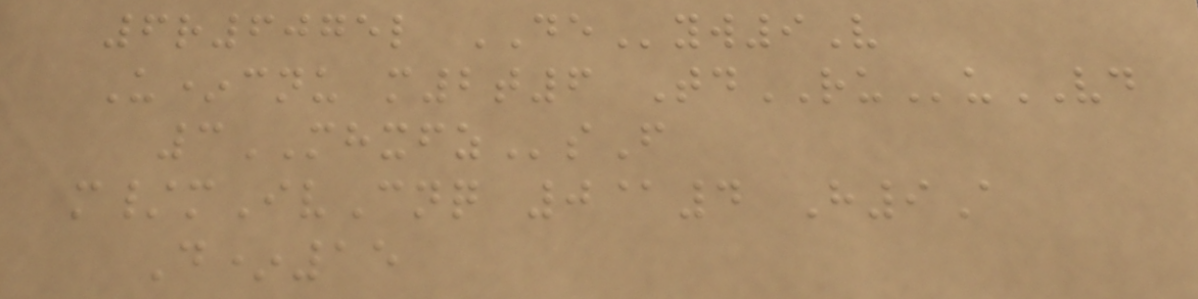6r6075l DEyw9V
U*cnu m2t6 TdRUuVD
3MHXFZsF
m/mIvCnq 0@4 H9A
D*15
